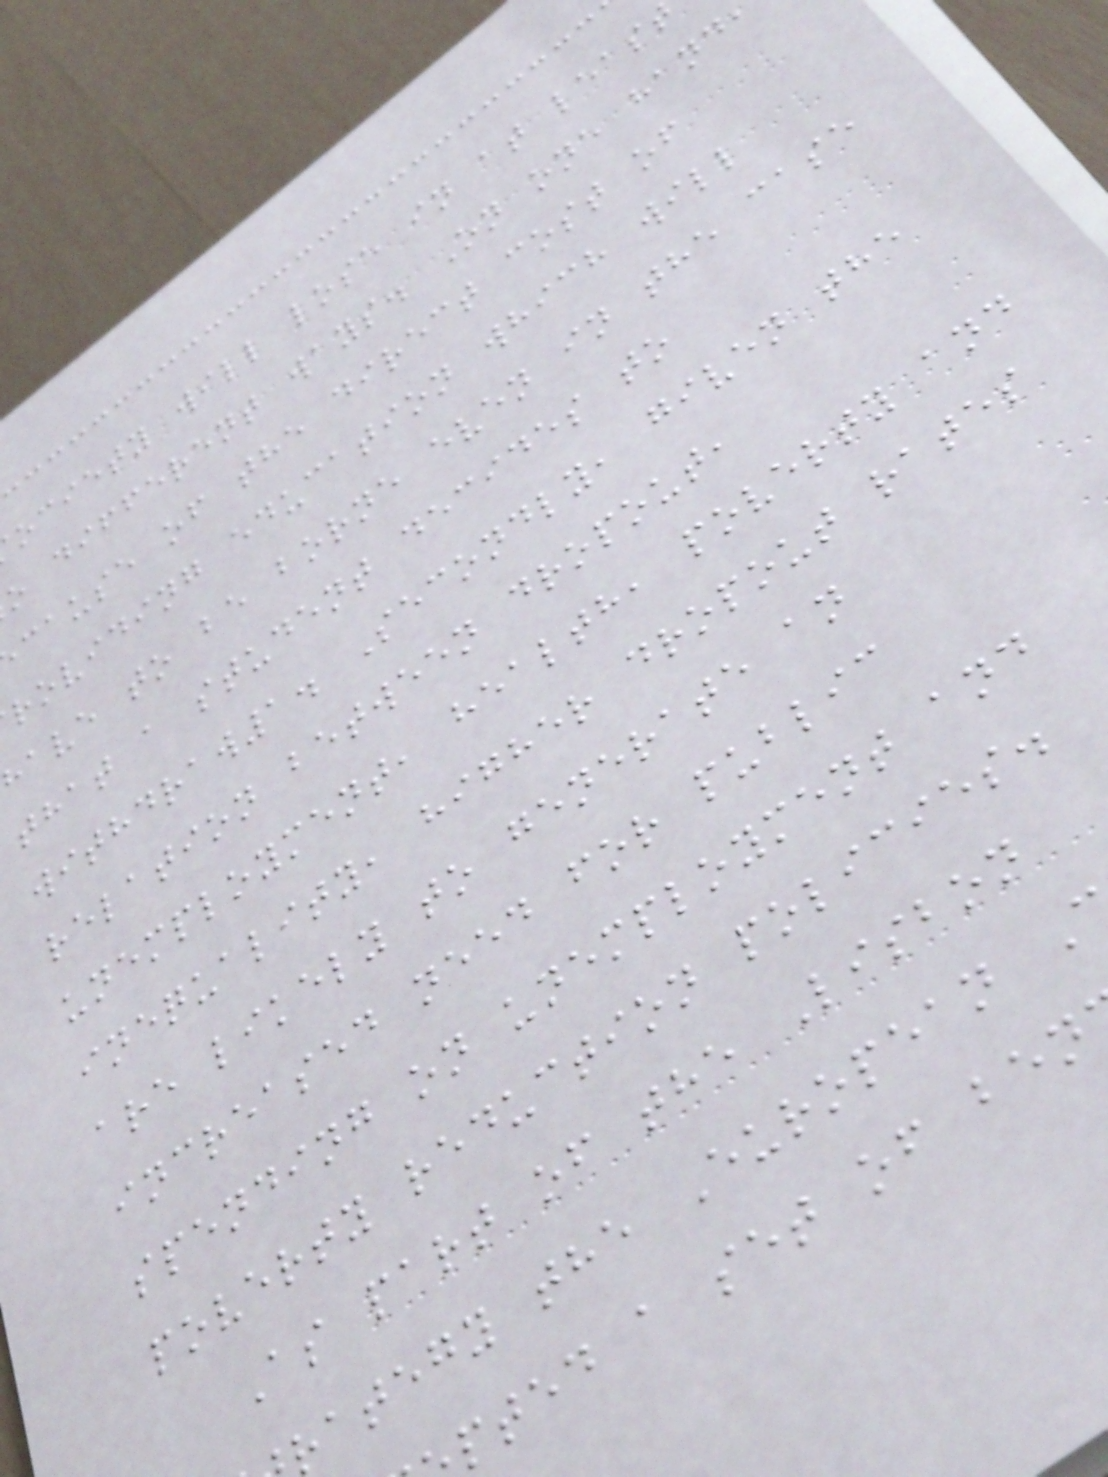ociety will lose in at least
o different ways. On one hand
cause of the direct cost of
roviding education which will
have to be borne even in the case
that a student decides to
withdraw1. Secondly, given the
relation between dropout,
unemployment, health, poverty and
inequality, higher dropout rates
are likely to generate an
increased need for public
spending on unemployment and
poverty reduction policies.
As part of the Lisbon
rategy the European
pted a set of ben
